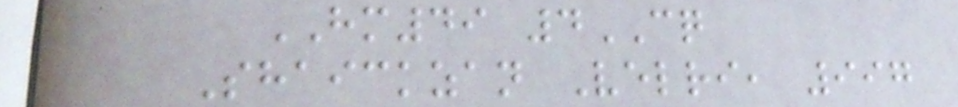HM49 4CQ
Shaickzan Velri, 997
